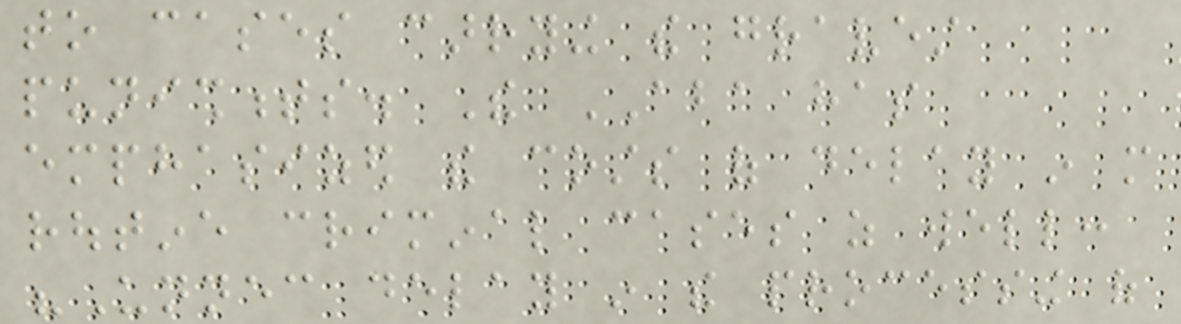to cases carrying the gravest
punishments. The ABA has
emphasized the costs of delay in more
routine criminal cases as well:
"Unnecessary delay in the processing of
